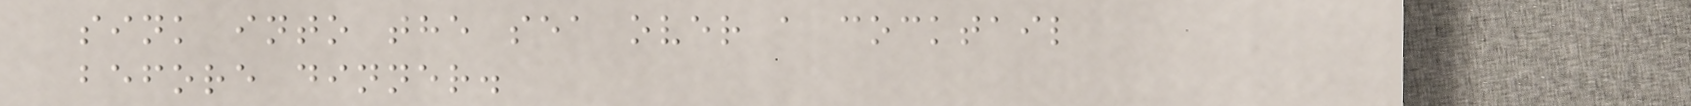sink into the sea over a cocktail
before dinner.
